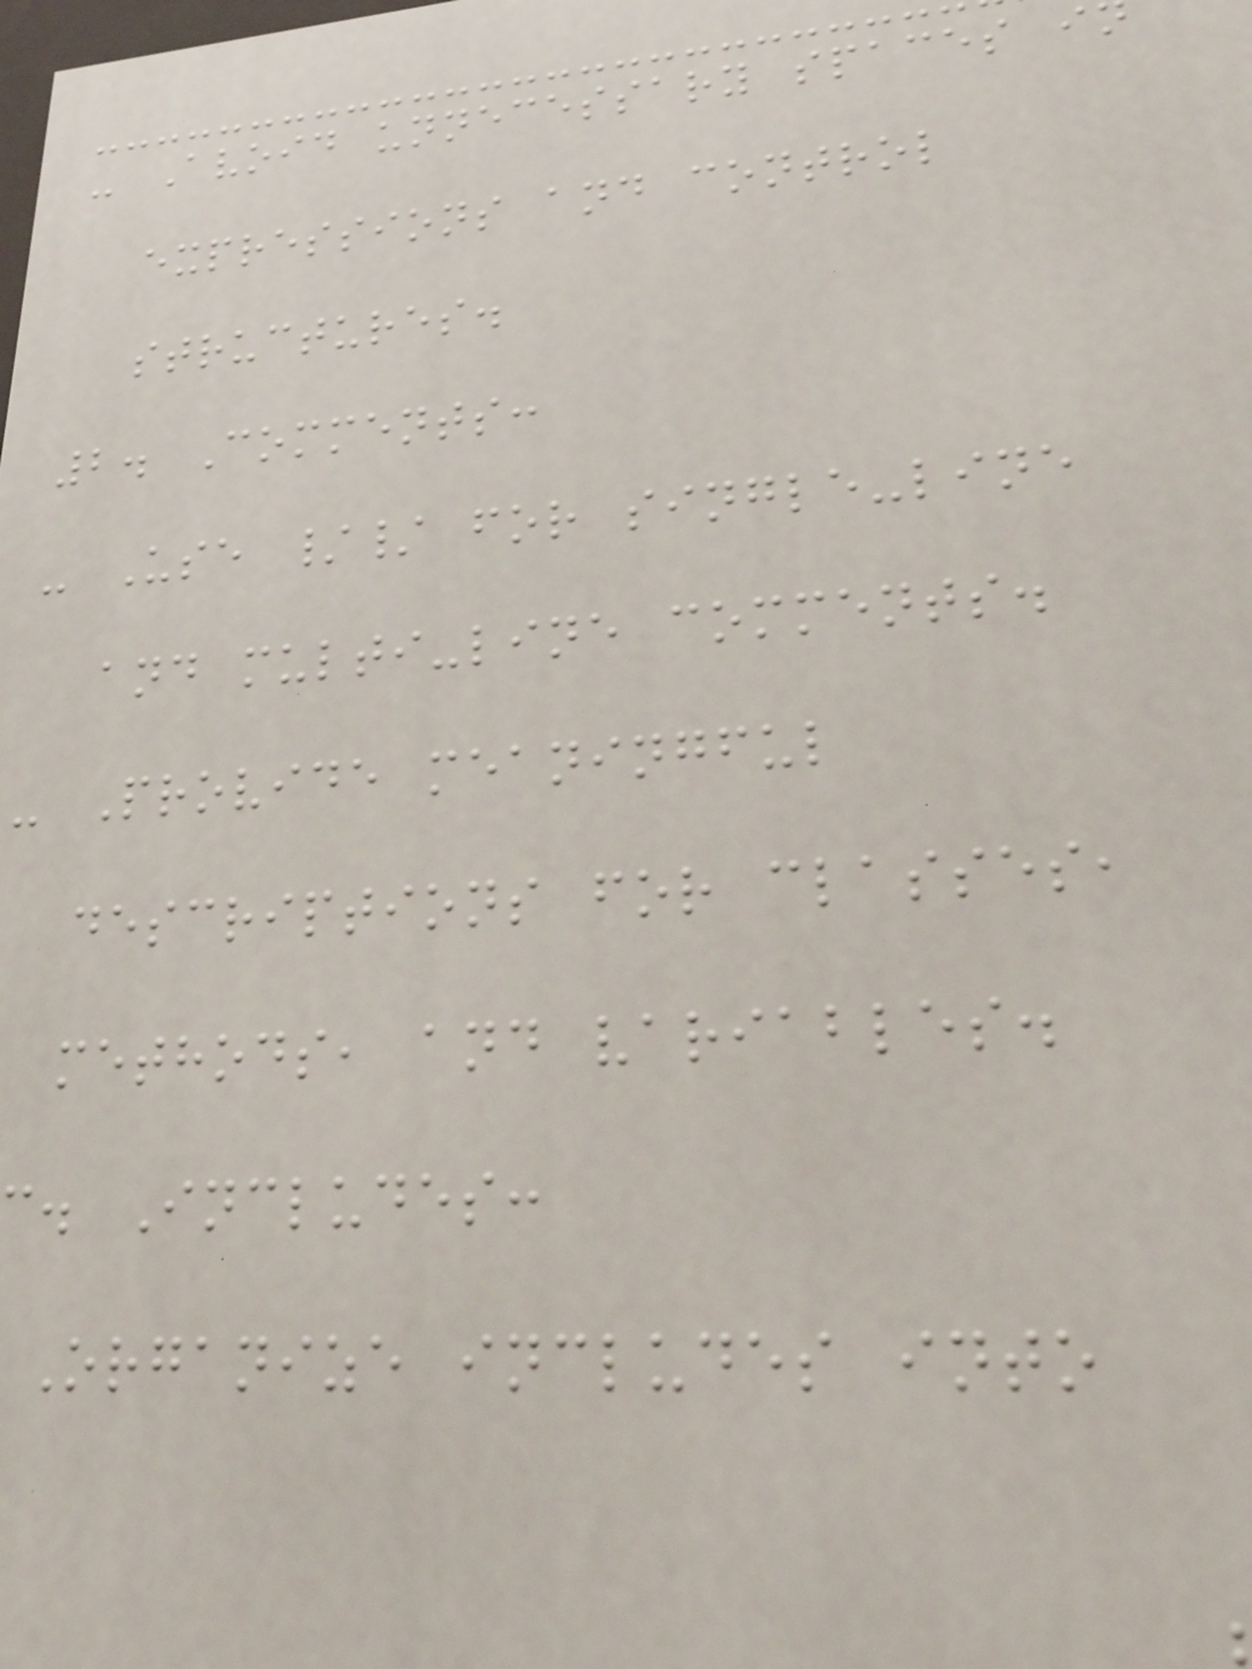- Avoid unnecessary spaces i
expressions and control
structures.
2. Comments:
- Use // for single-line
and multi-line comments.
- Provide meaningful
descriptions for classes,
methods, and variables.
. Includes:
Organize includes into
